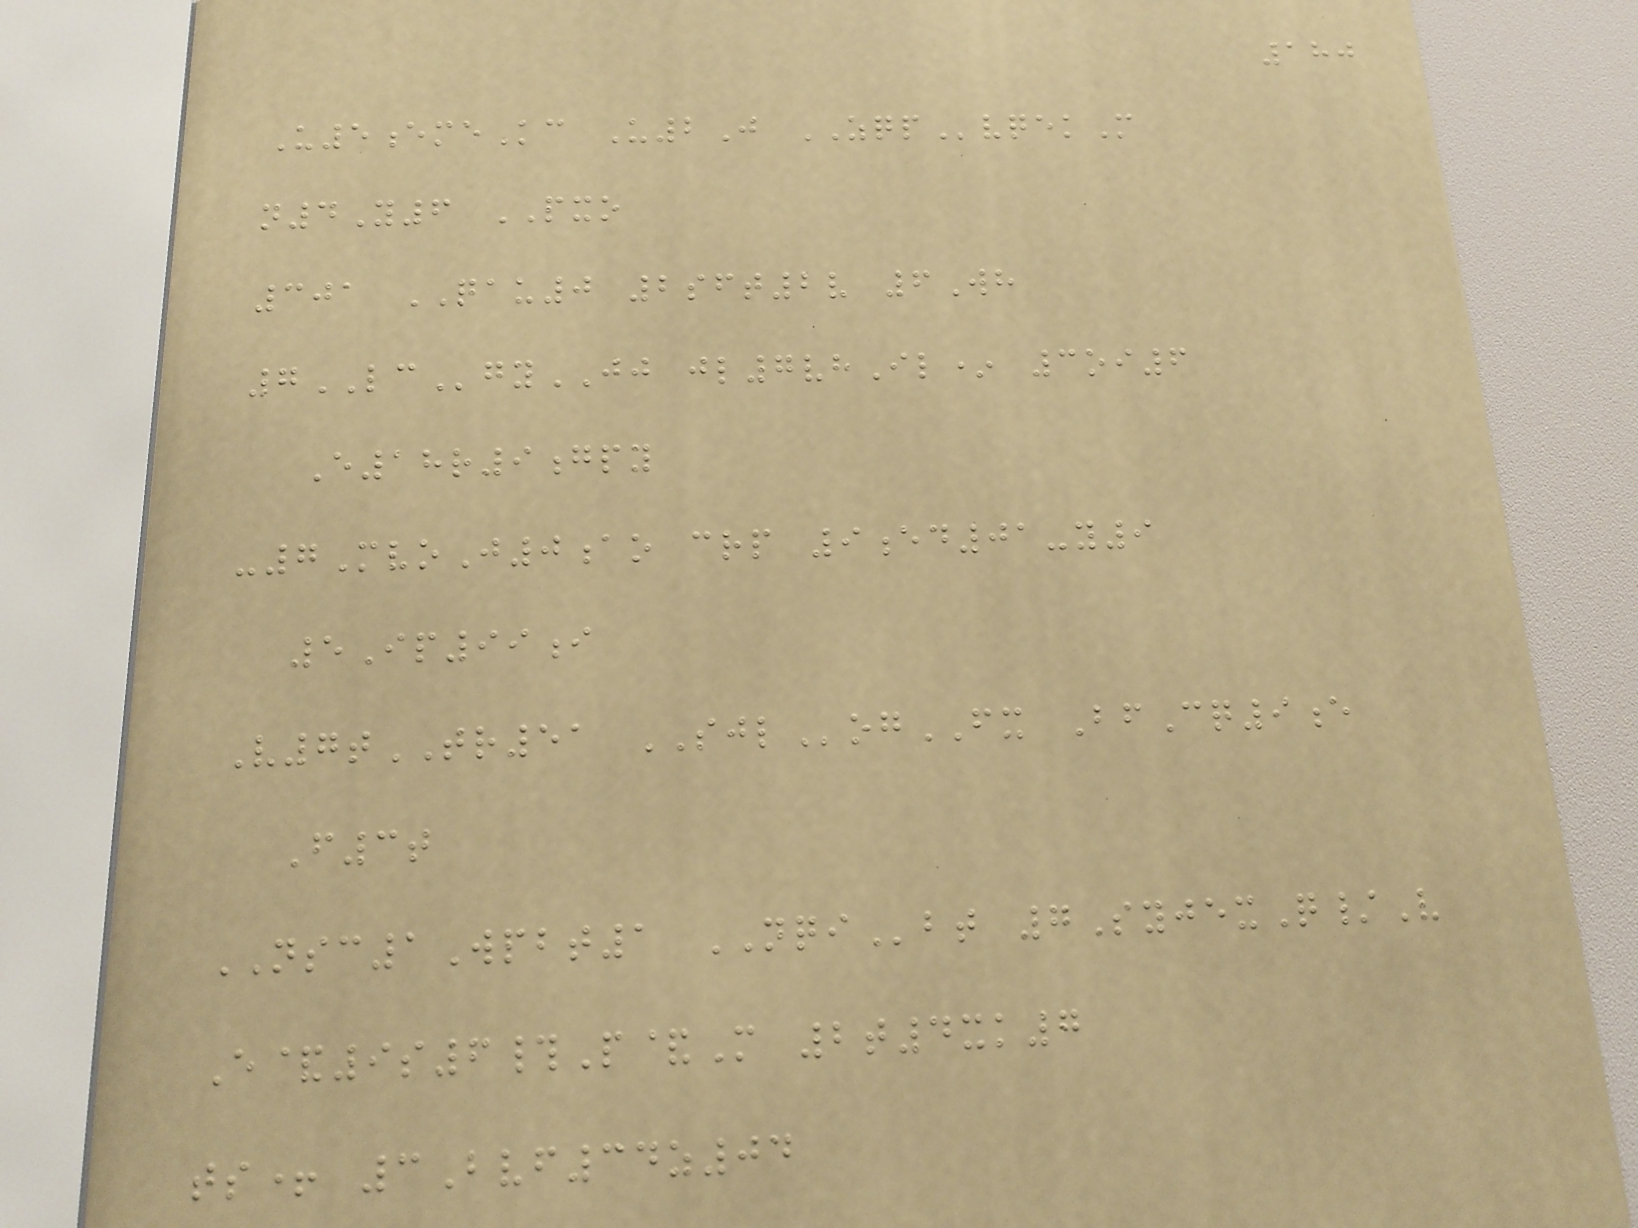180
U5emeKc U2J ZQPvqekM
n4Y6 PXO
301 QAU0 2sft2v 6Wh
7LCgyJJ jl7vhIl* 3oi6
E18r9gpy
-7MvoJ0ao crp 9ed01-y9
5Ip99i
V7tTR51 SJLogFX BfCq9e
F3t
NSC1Wpbt1 NQIbt 7SyjexQ/V
E&9s6#P&M 2t4xk7
ts+ 3Bvf34z04
